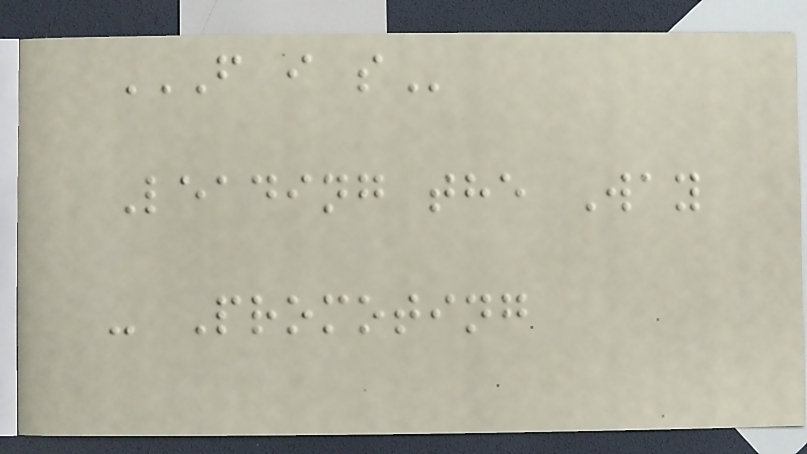F I S
Leading the Way
- Promoting
